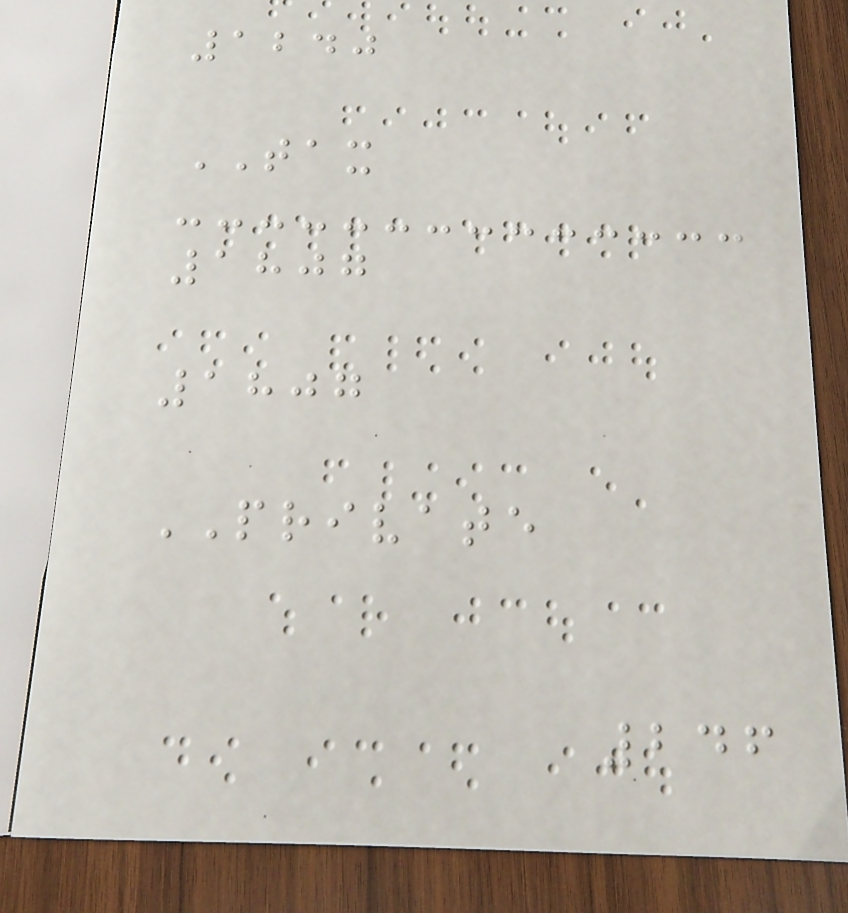1240
TAX
1807
1807
PRIVATE
246
